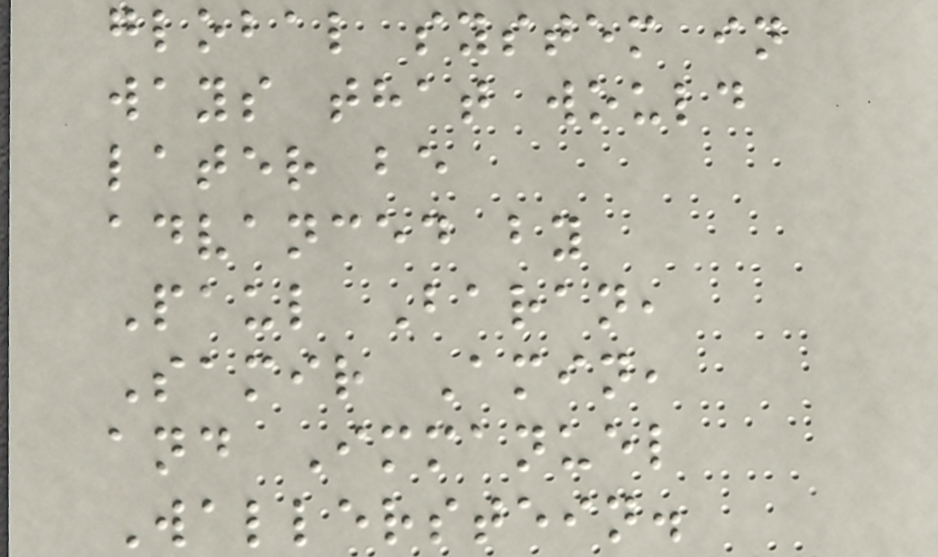global system in
ways that would
later be
advanced by
Paul Baran,
Samir Amin,
and Immanuel
Wallerstein.
